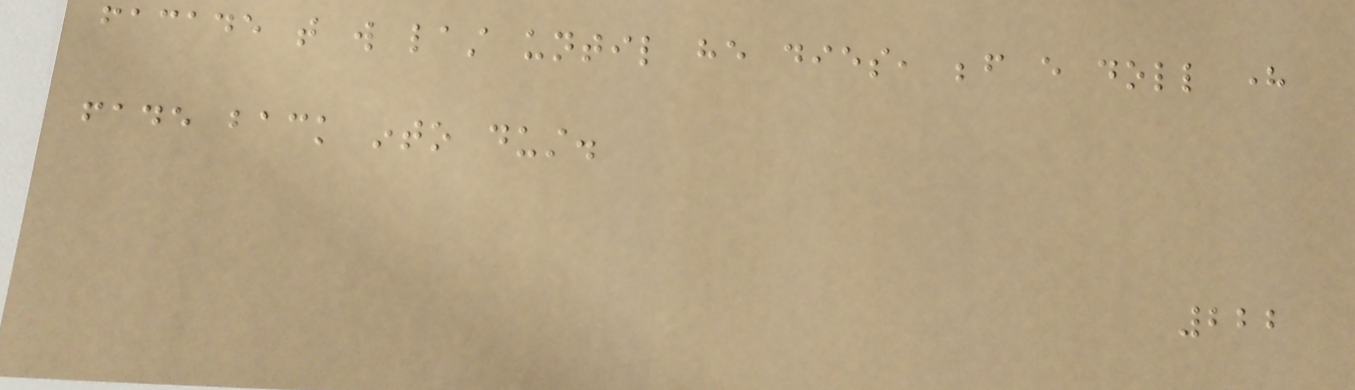facade that will last until he dies, before every doll here
fade back into dust.
222
